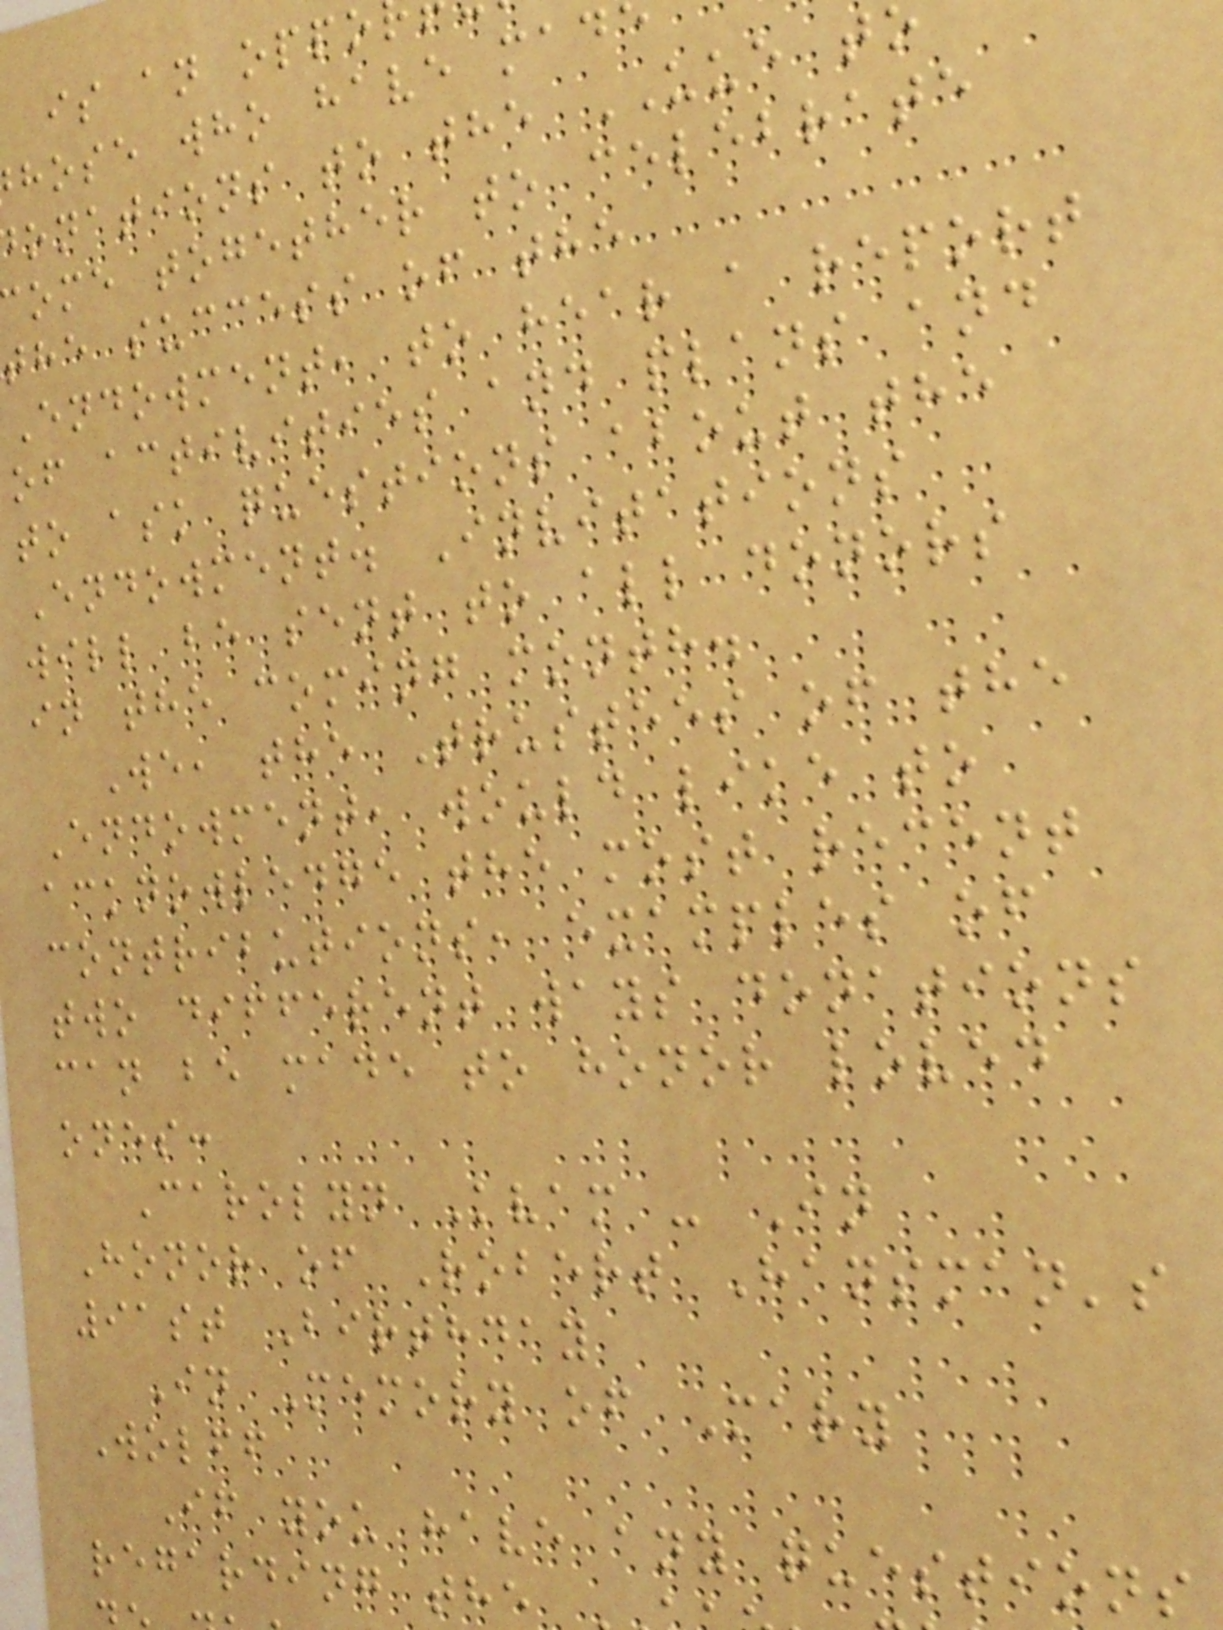is an oppo
hose who have mad
onations to the UUE t
ome together to celebrate
the success of the
Endowment, to hear a report
of activities and plans and
to ask questions about the
Endowment. Invitations
will be sent to all donors
in the coming month.
We, the Trustees of the
Endowment, would like to
acknowledge the most recent
contributions, examples of
two different ways donations
can be made to honor loved
ones:
Carolyn Kvam - In
Honor of Robert Hansman's
91st Birthday
In Memory of Mary
Wolff
If you have any questions
regarding the
